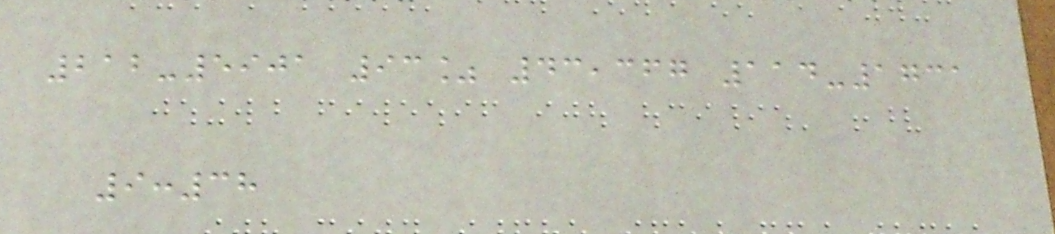212-5901 93% 43,367 114-1731
9:38
